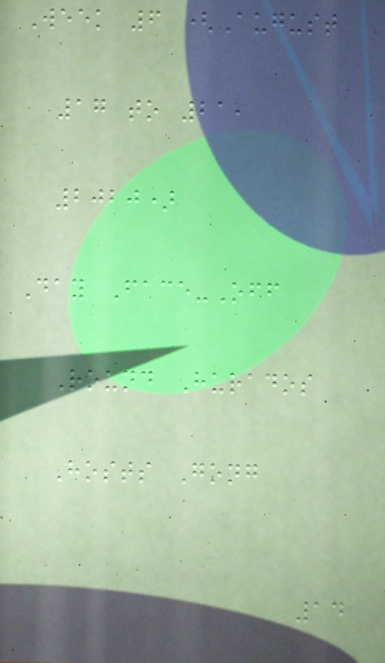Week 6 (August
17 to 21,
2020)
Day Face-Off
Round Hurados
Hosts Gong
14
